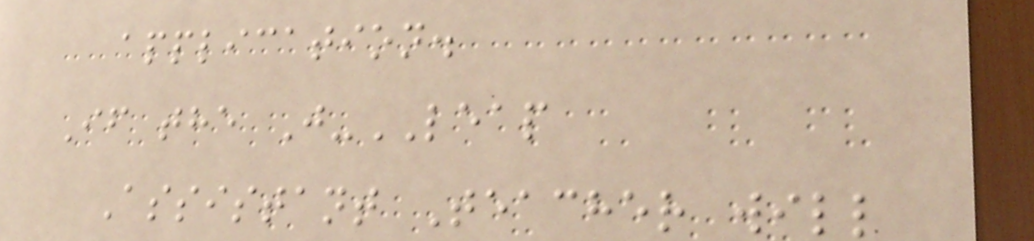application.
If the J-LEAP
Assistant Teacher will
